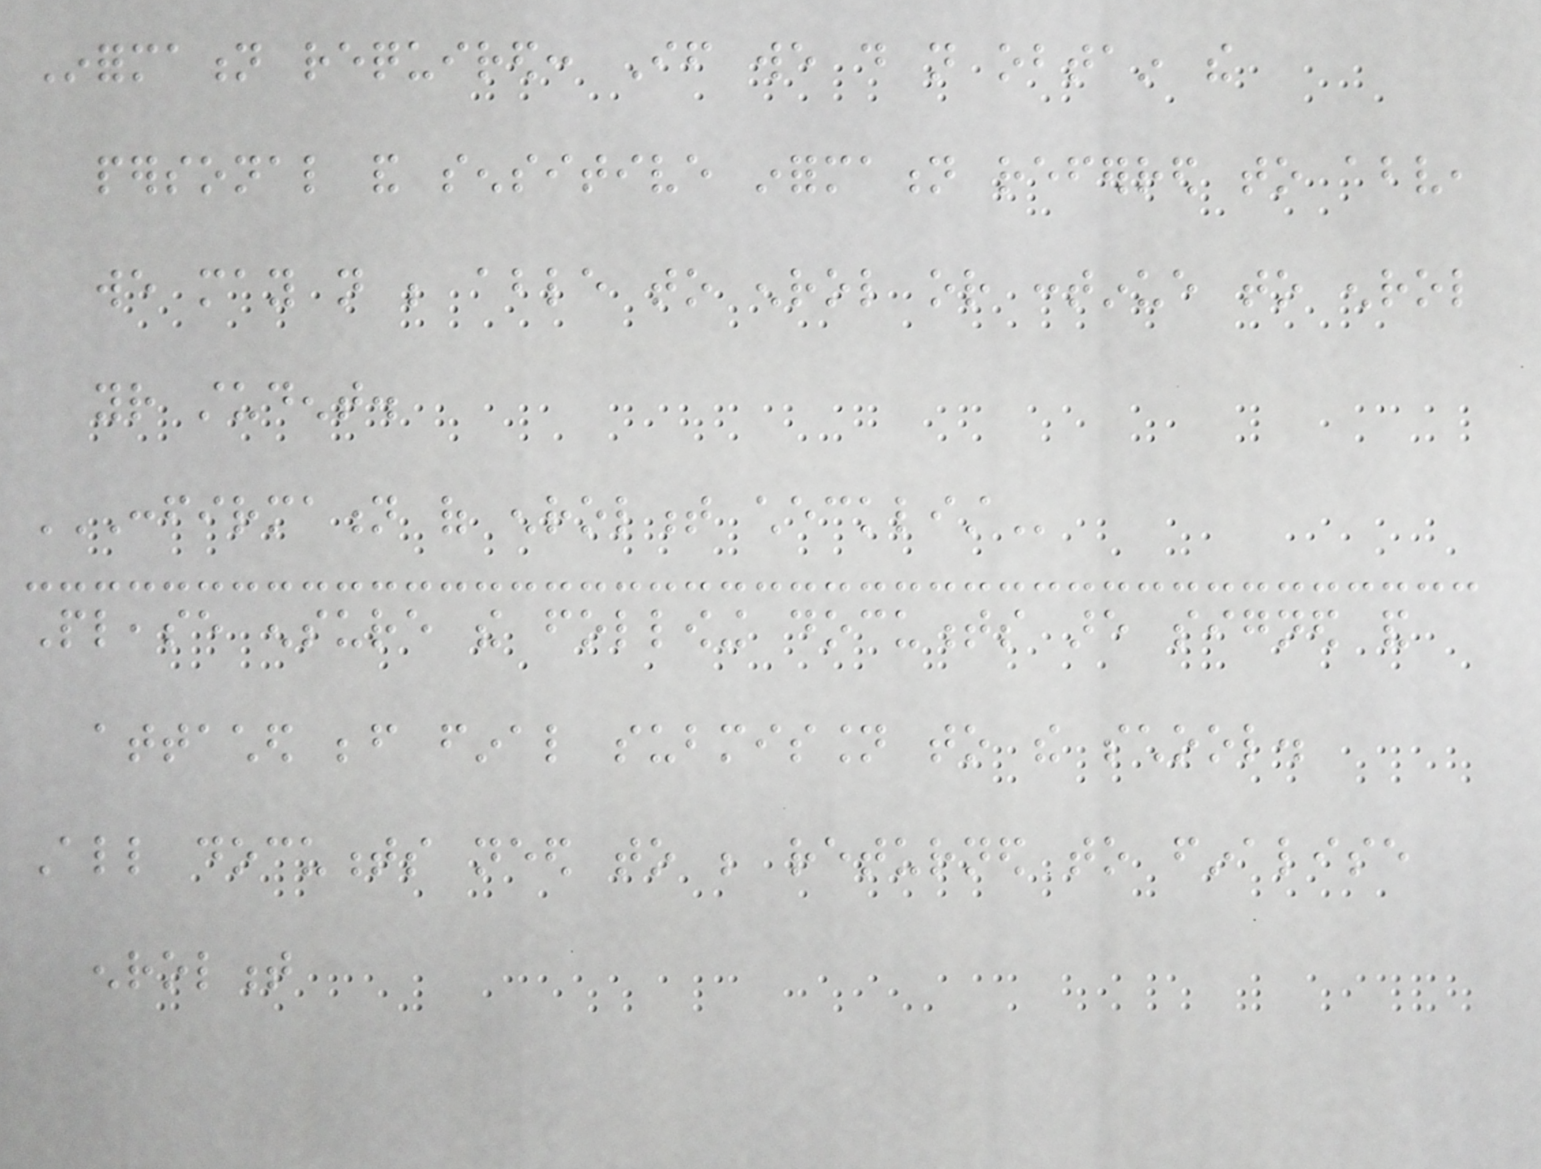Information required: If we do not obtain the
personal and sensitive information referred to above,
we may not be able to enrol or continue to enrol
your student.
CONFIRMATION OF ENROLMENT CHECKLIST
Please ensure the following documents are signed and
attached before final submission to the school.
All documents need to be returned to finalise
enrolment
